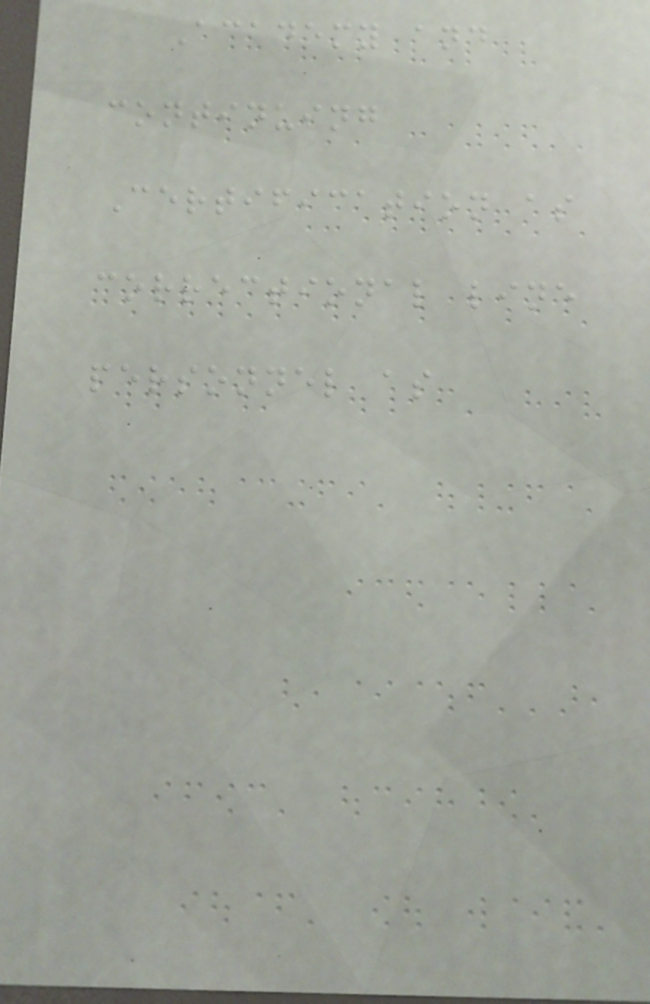Academy and
continuing
Certification as
correctional line
personnel as
